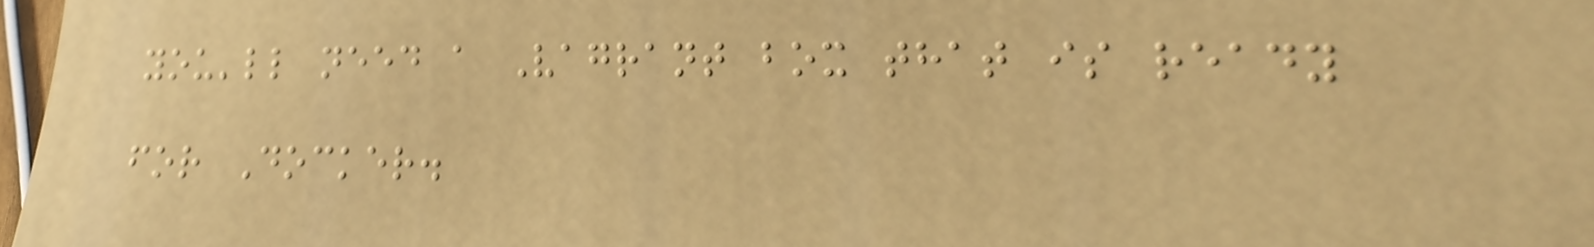you'll need a Vagrant box that is ready
for Docker.
